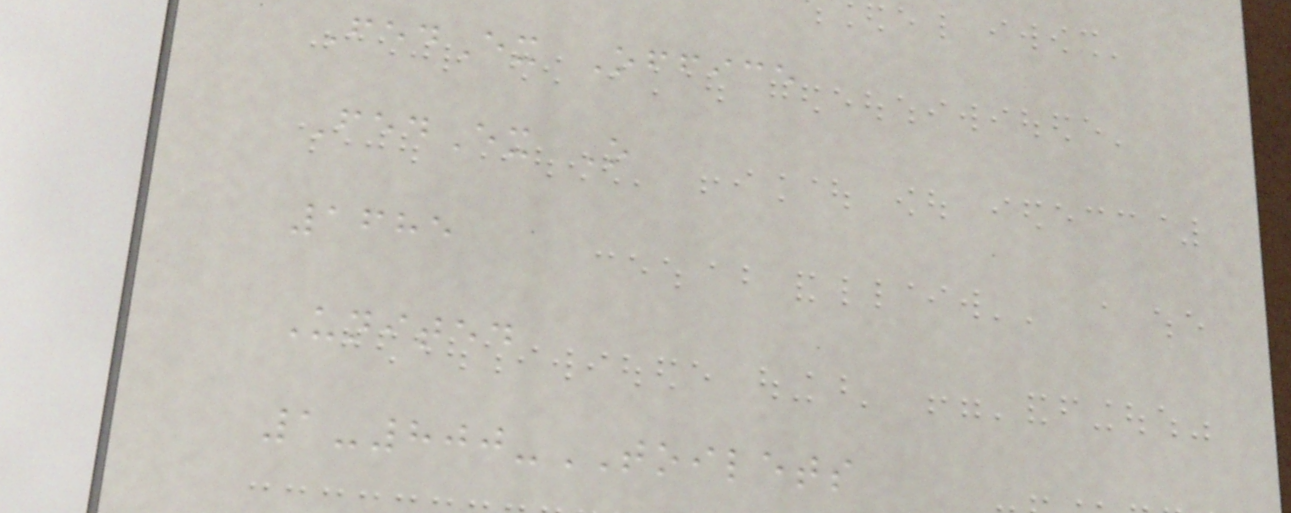FedEx Office
FedEx O
1685
United
1-800-TOILETS
